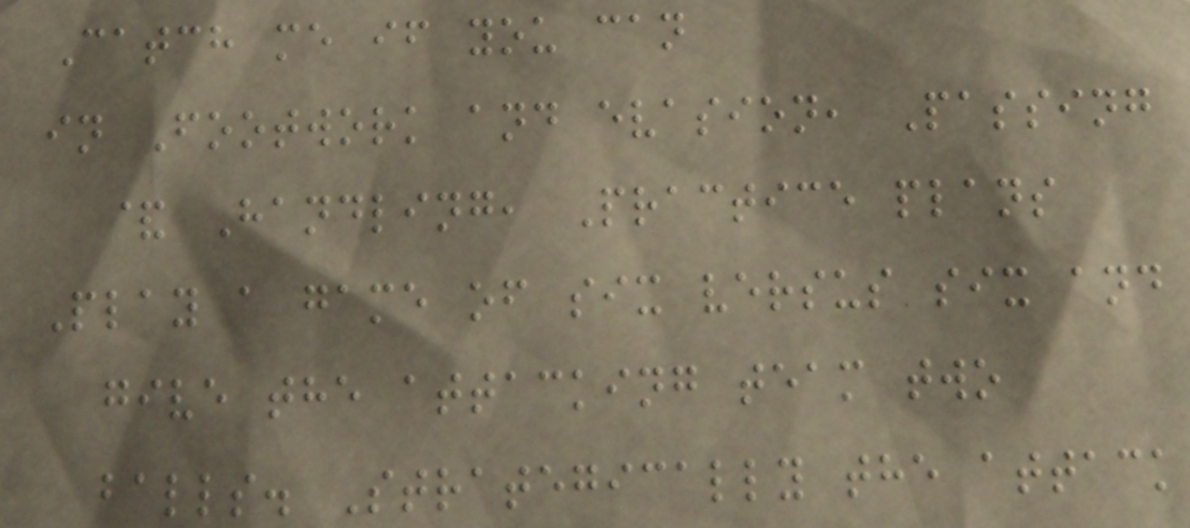Catch me if you can
in Footwork and evasion, Passing
& Handling, Practice plans
Play a game of six versus six and
give the attacking team two
balls. Strategically the attack
